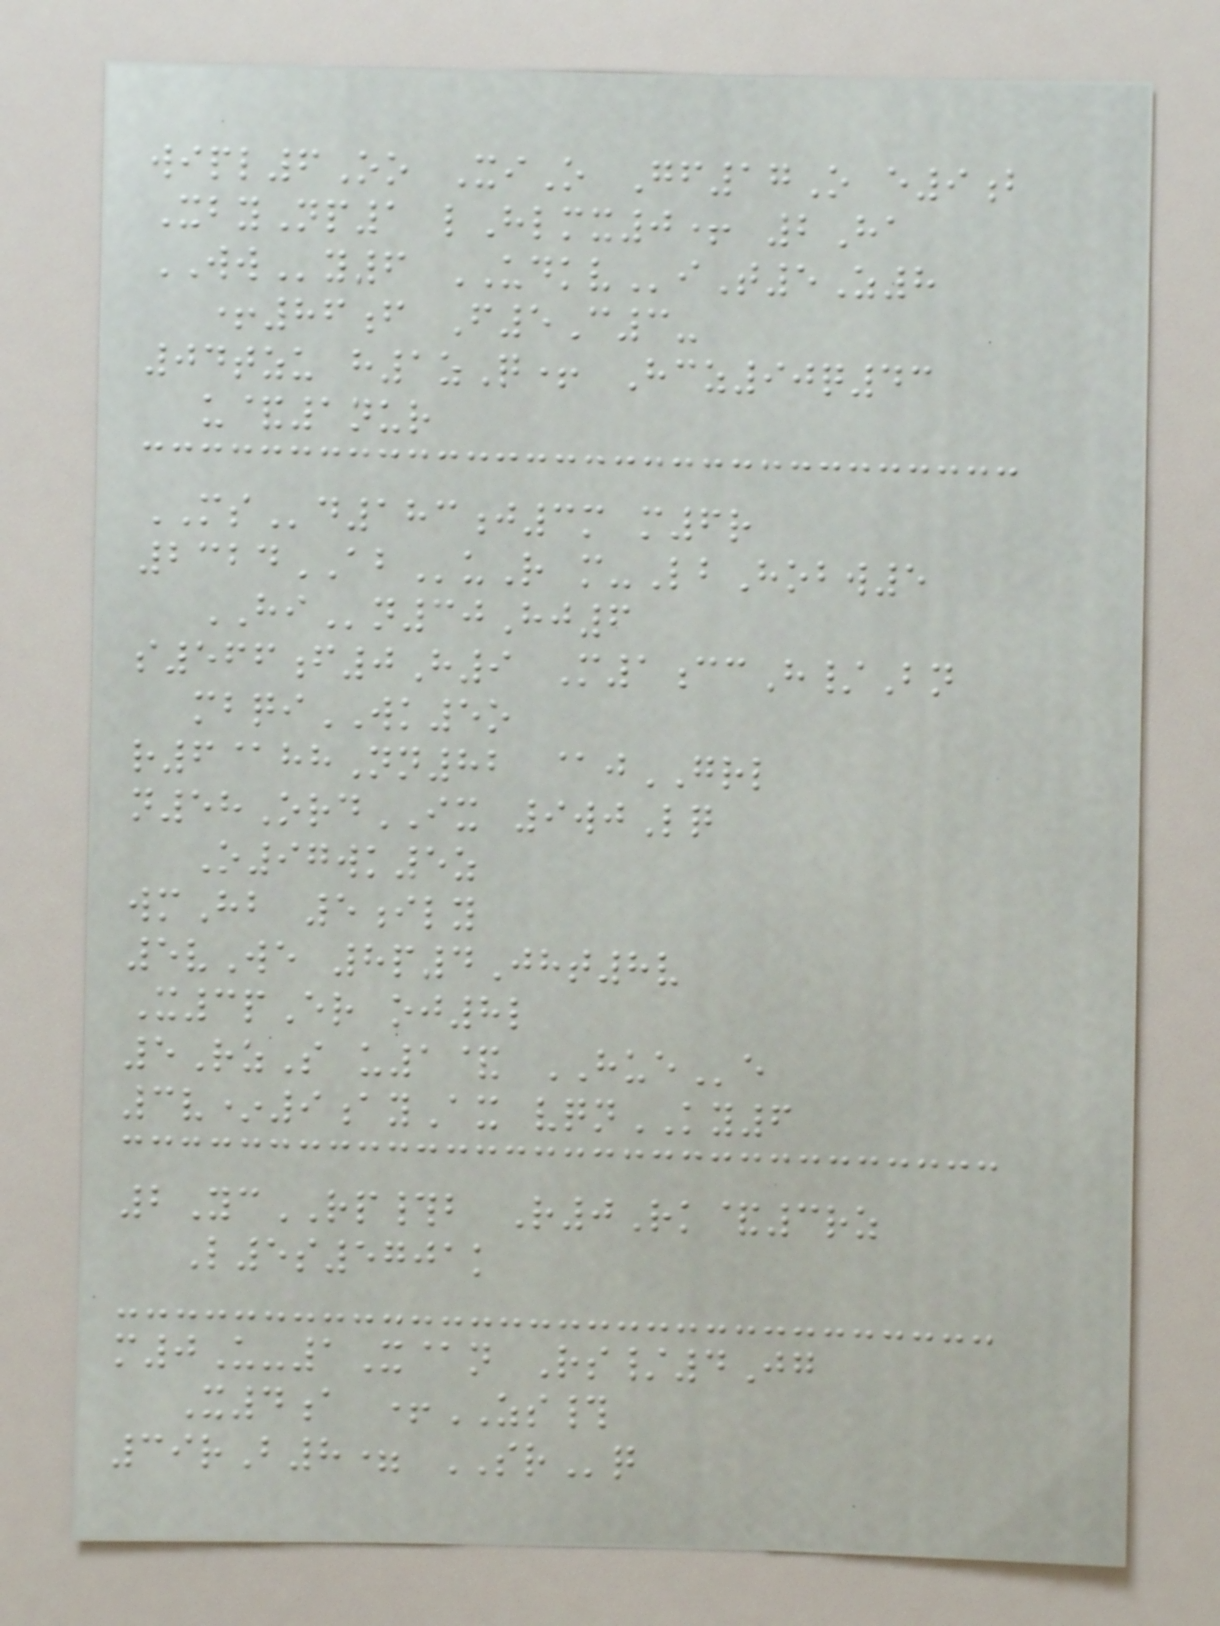wipl6Oo XiO Gf17O e9b
XbyNp1 lHlmx0+ 2Ha
WWy6 UDKViT5Z8
+86f F5C3-
04tzu h1zQ+ Hcz90q43
u&1nur
MSd183j3m m6r
2324ABuR m-LbHobw5
HIn30Hj6
s566f0H9 M1ccH/Bn
mbqiWK5o
r6@hhNn82 @jGRL
n58OrdIX 9wjLq
O97wk5z
wmHb 5ily
5vWe 8p4Jht8v
X3pEr oj8l
5RzS u1& HUEe
3v*9ayAx vqnKY6
2YcRP#b R0Rk&3rz
L5s5701k
m0U-1X@n Rs/4Jg
X4a +ZS#
39rB8= SRq
